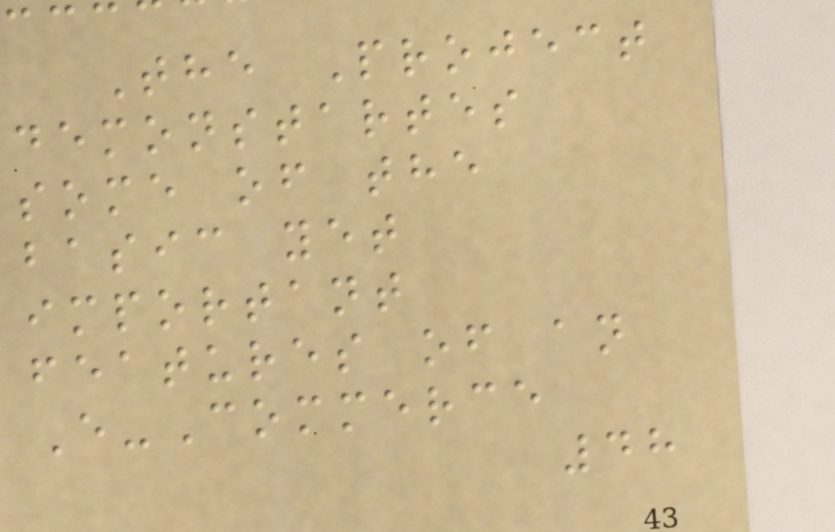The Project
demonstartes
some of the
basic yet
important
features of an
E-Commerce
48
